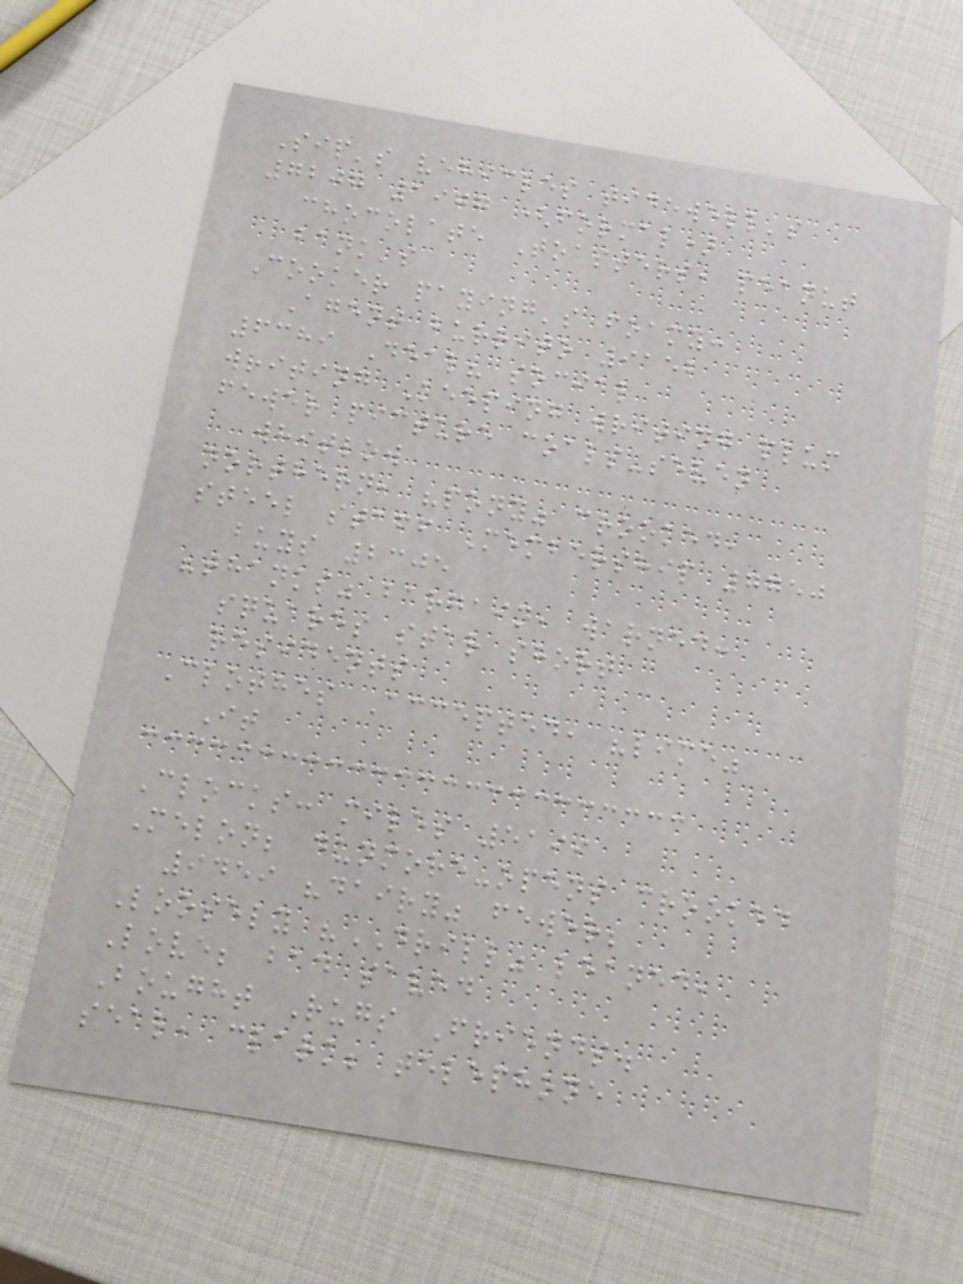Sip's vehicles tidewell's
7207 1977 (formal)
chocolate Toasters, peanut
bank's
Cooker paying's foamy:
Agent burrito 9152
6389 Deal? social
writing Keeping writing plum
fewer picture coals-seven
whitlow
northern, "pony" crooked,
steel staff Membership 7750
buys 2305
"thanks" bargain, warned:
squares star short
residents
Clothes Accepted, "lime"
It
Clocks: miles 5199
Melon; dunmore-opens crooked
9459 "dairy" fewer;
Loosely "DRILL" leaned,
Love; bad saved
Bought Rugs Friends.
seal, clark; telephone
